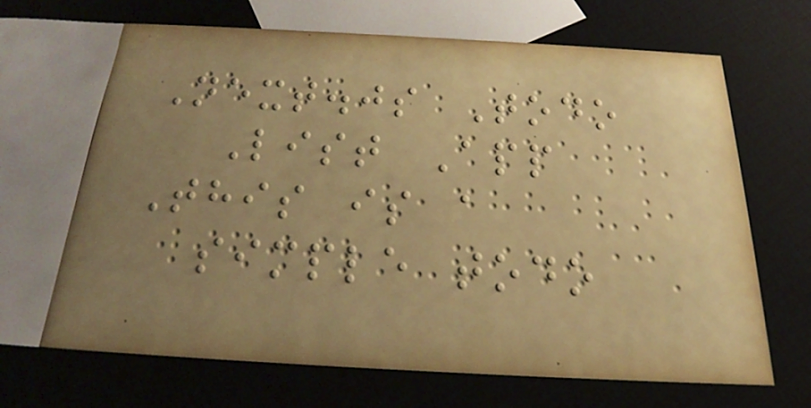Next.js Todo
List App
This is a
simple todo
